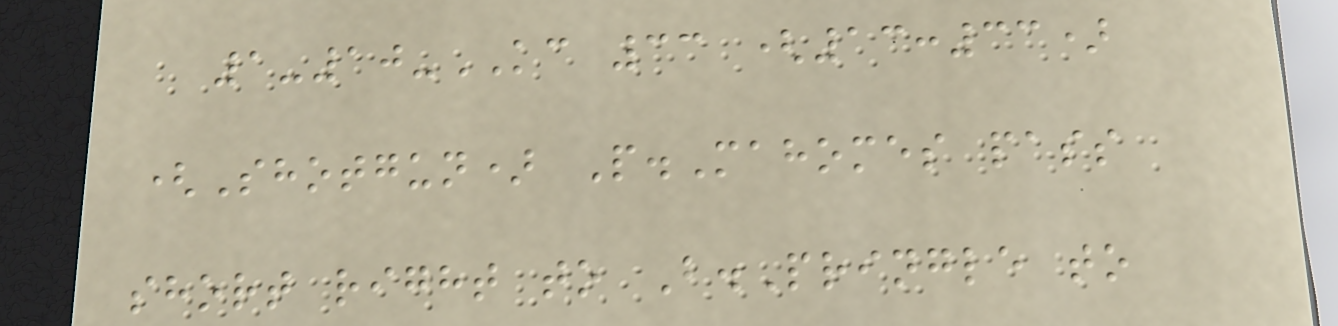1-10-KC 33 (13:33)
(Shotgun) P.Mahomes pass
short right to B.Pringle to
